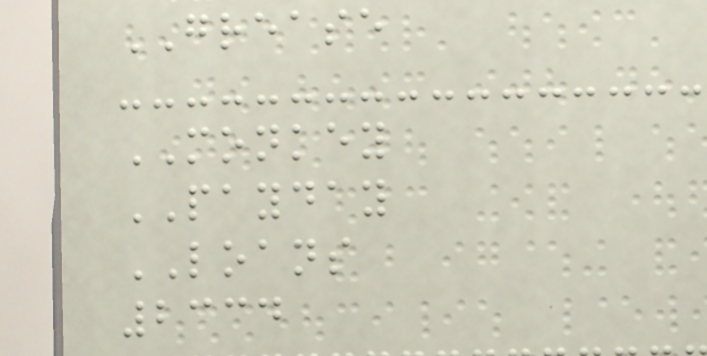GREASE
MONKEY
PAYDAY
LOANS
2334
